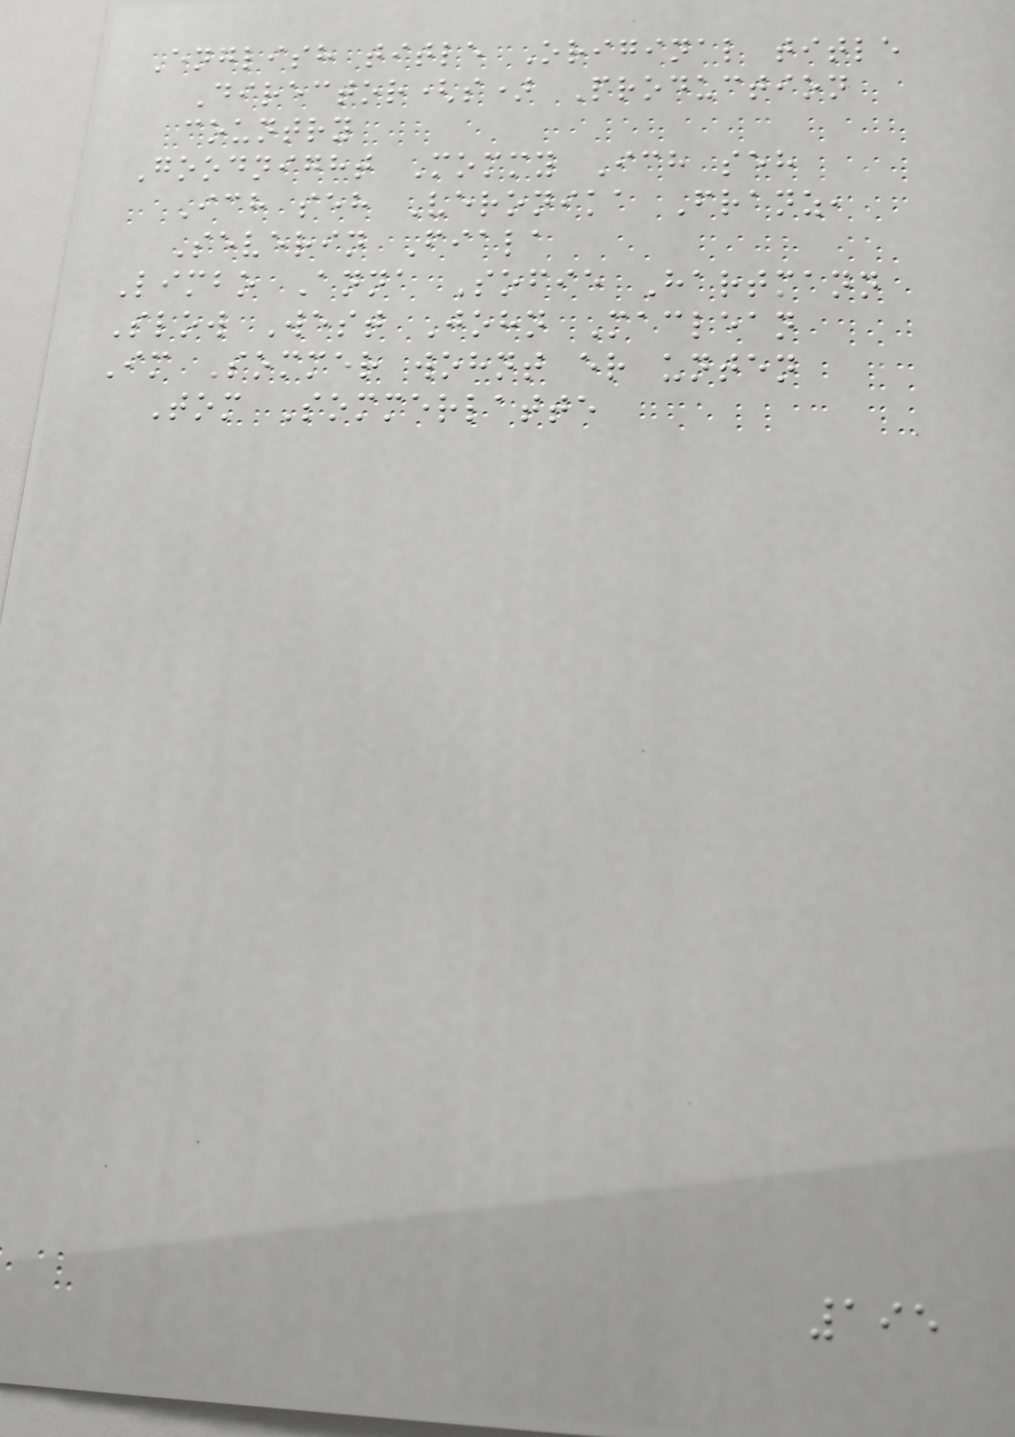English title Original title
Director(s) Production
country
Goodnight Mommy Ich seh
Ich seh Veronika Franz,
Severin Fiala
Limbo Anna Sofie Hartmann
Slow West John Maclean
Im Sommer wohnt er unten
Tom Sommerlatte
195
